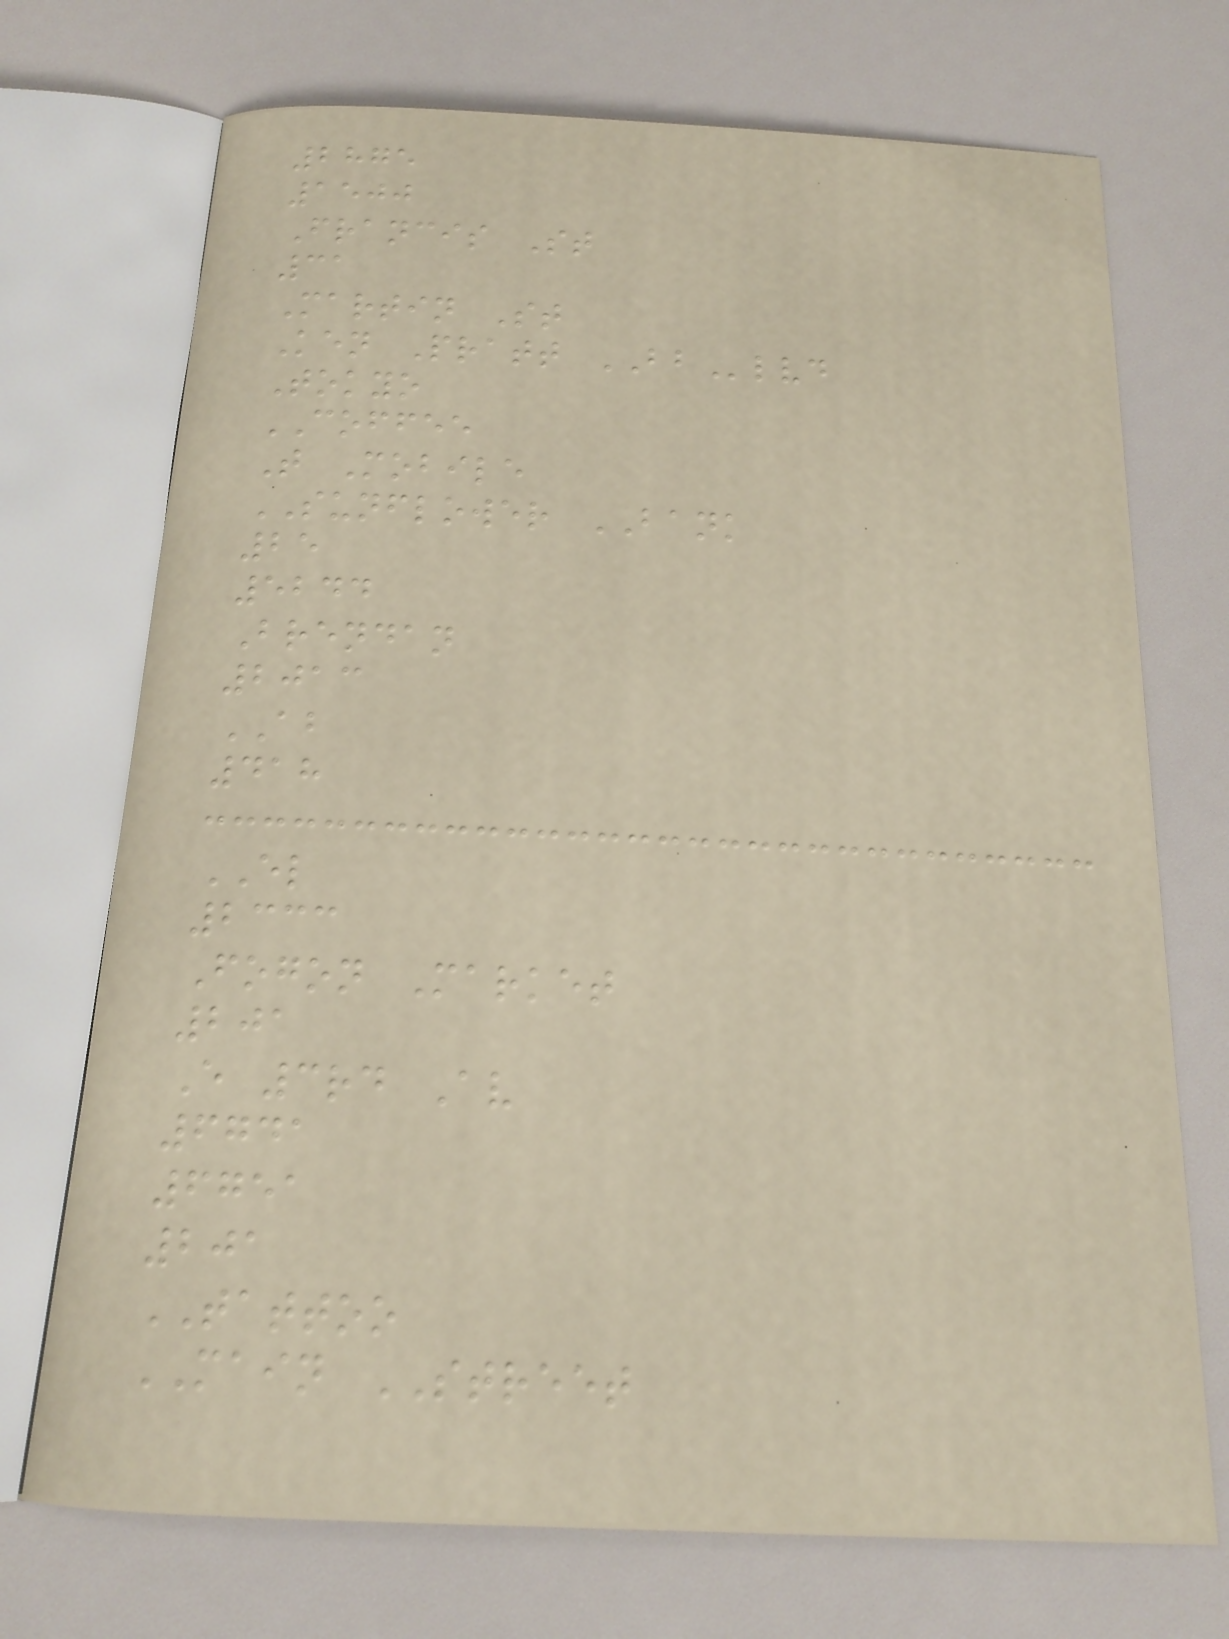2875
1500
Francis St
31
Martin St
Ken Pratt BBlvd
Tokyo
COFFEE
T Mobile
SUNFLOWER BANK
25
5244
Brendan
2013
AB
418
EL
2333
Fogon Market
201
E 3rd Av
6741
6751
201
TATTOO
MAIN STREET
